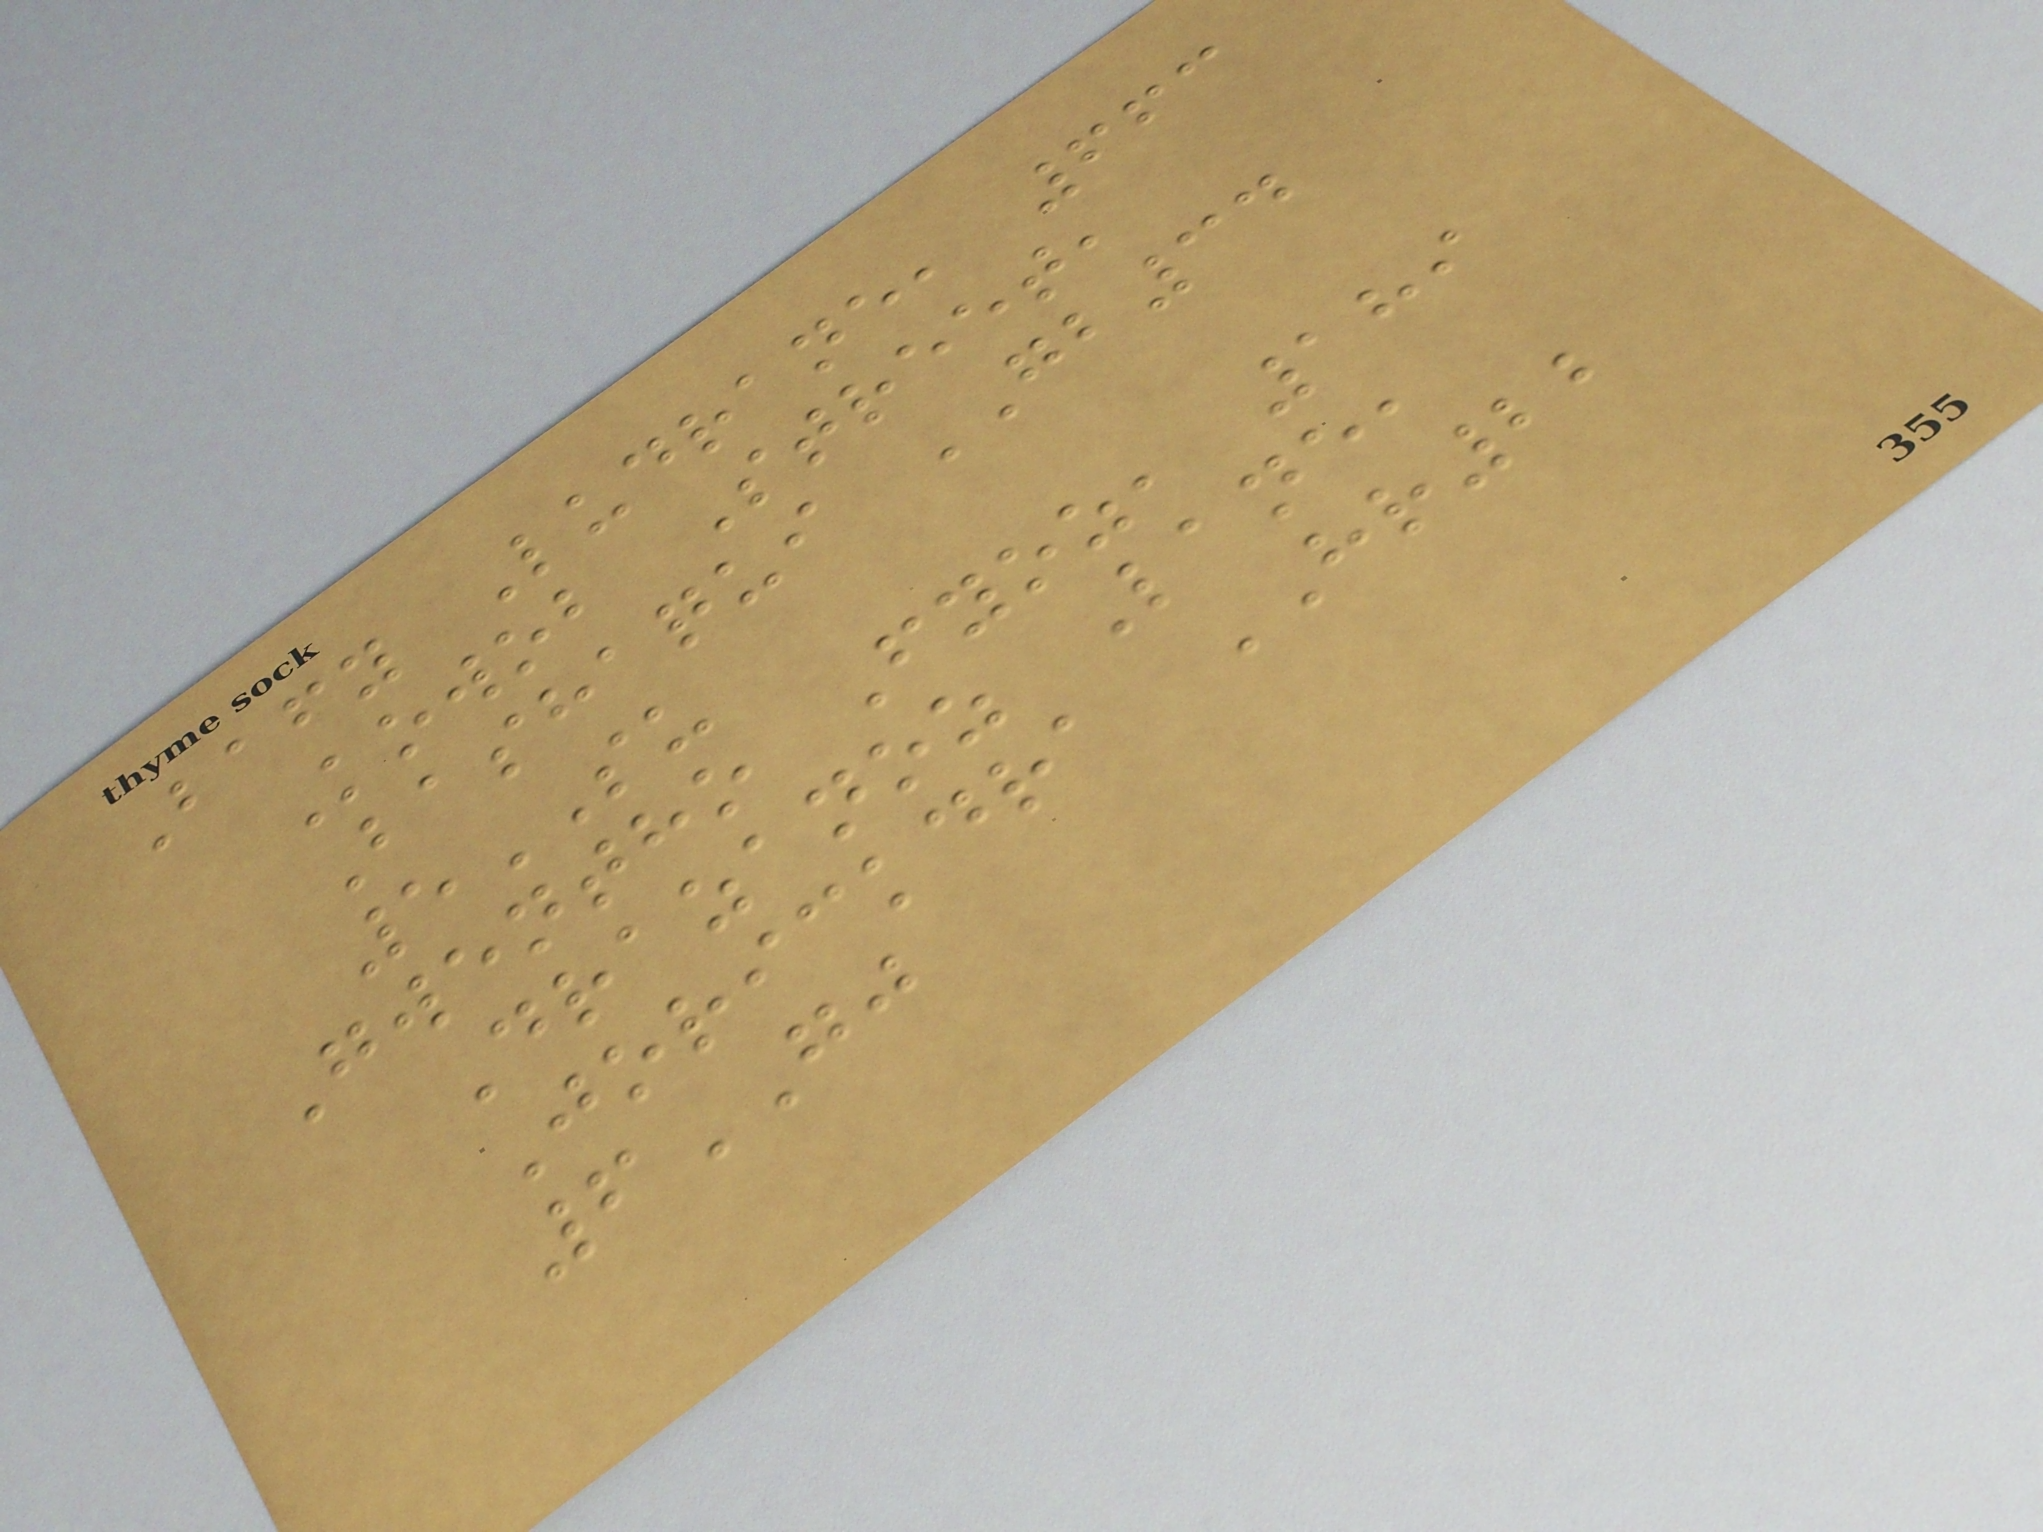Bafy Ludrane, 663
Kowob Street,
Bashaqui GB34
5SU
Gwentho Fyoz, 189
Drazanoz Lane,
Jorickdra HR22
6GJ
